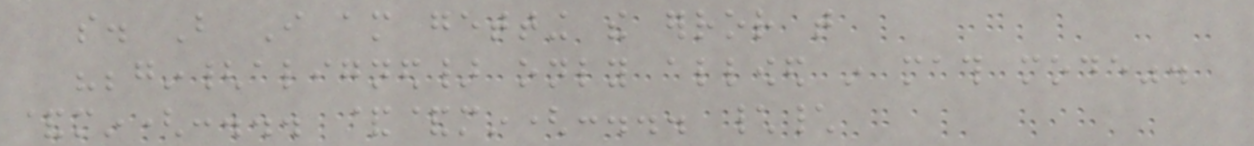so. But I am getting the error that
"begin{aligned} only allowed in math mode".
&min(:... &&min(:... \\
